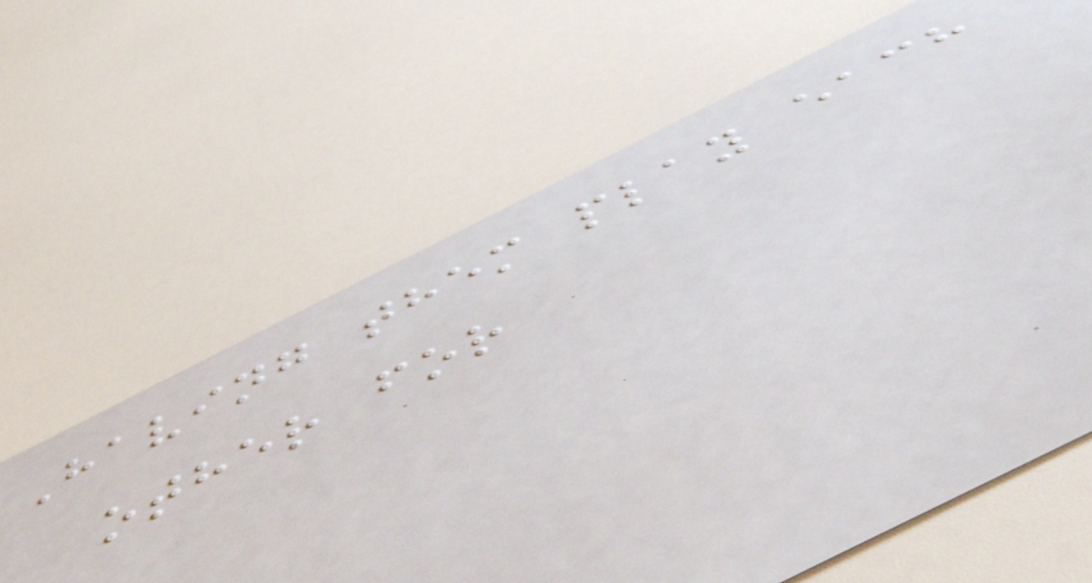Having them play each
other for
